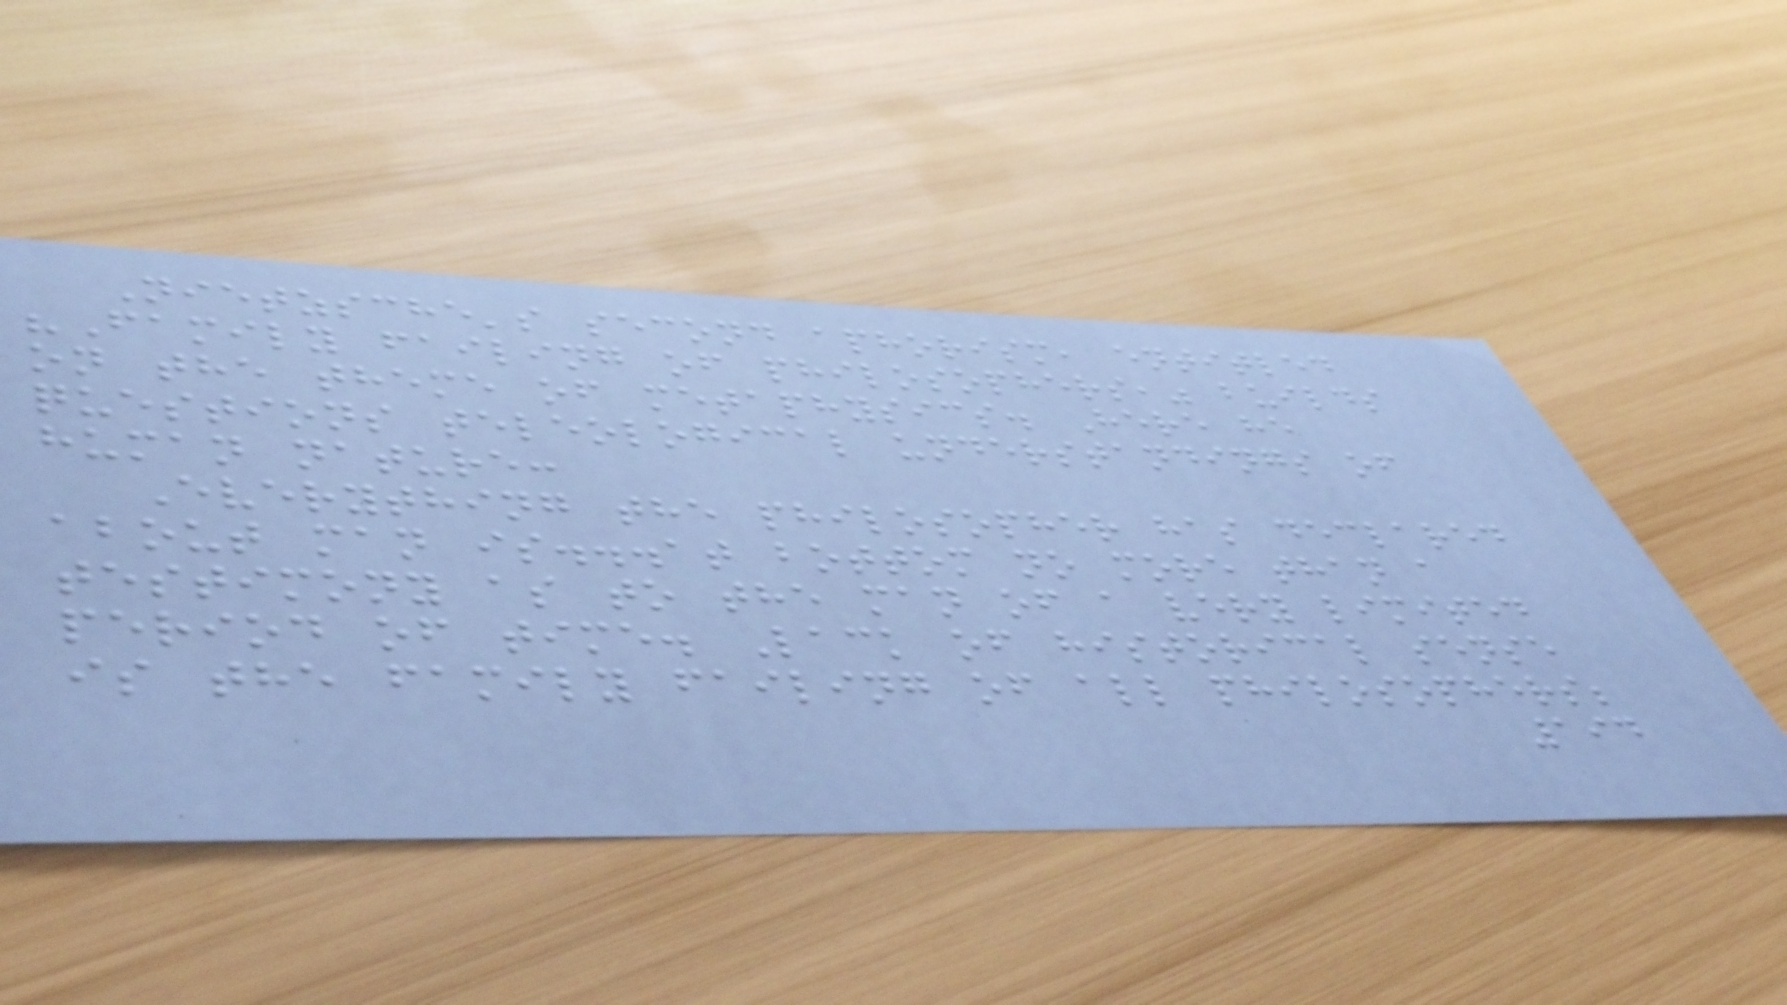Nietzsche's second aphorism, entitled
"Family failing of philosophers," builds
on the theme of metaphysics. Here he
questions teleological understandings of
human nature:
Everything the philosopher has declared
about man is...at bottom no more than a
testimony as to the man of a very limited
period of time. Lack of historical sense
is the family failing of all philosophers;
194
